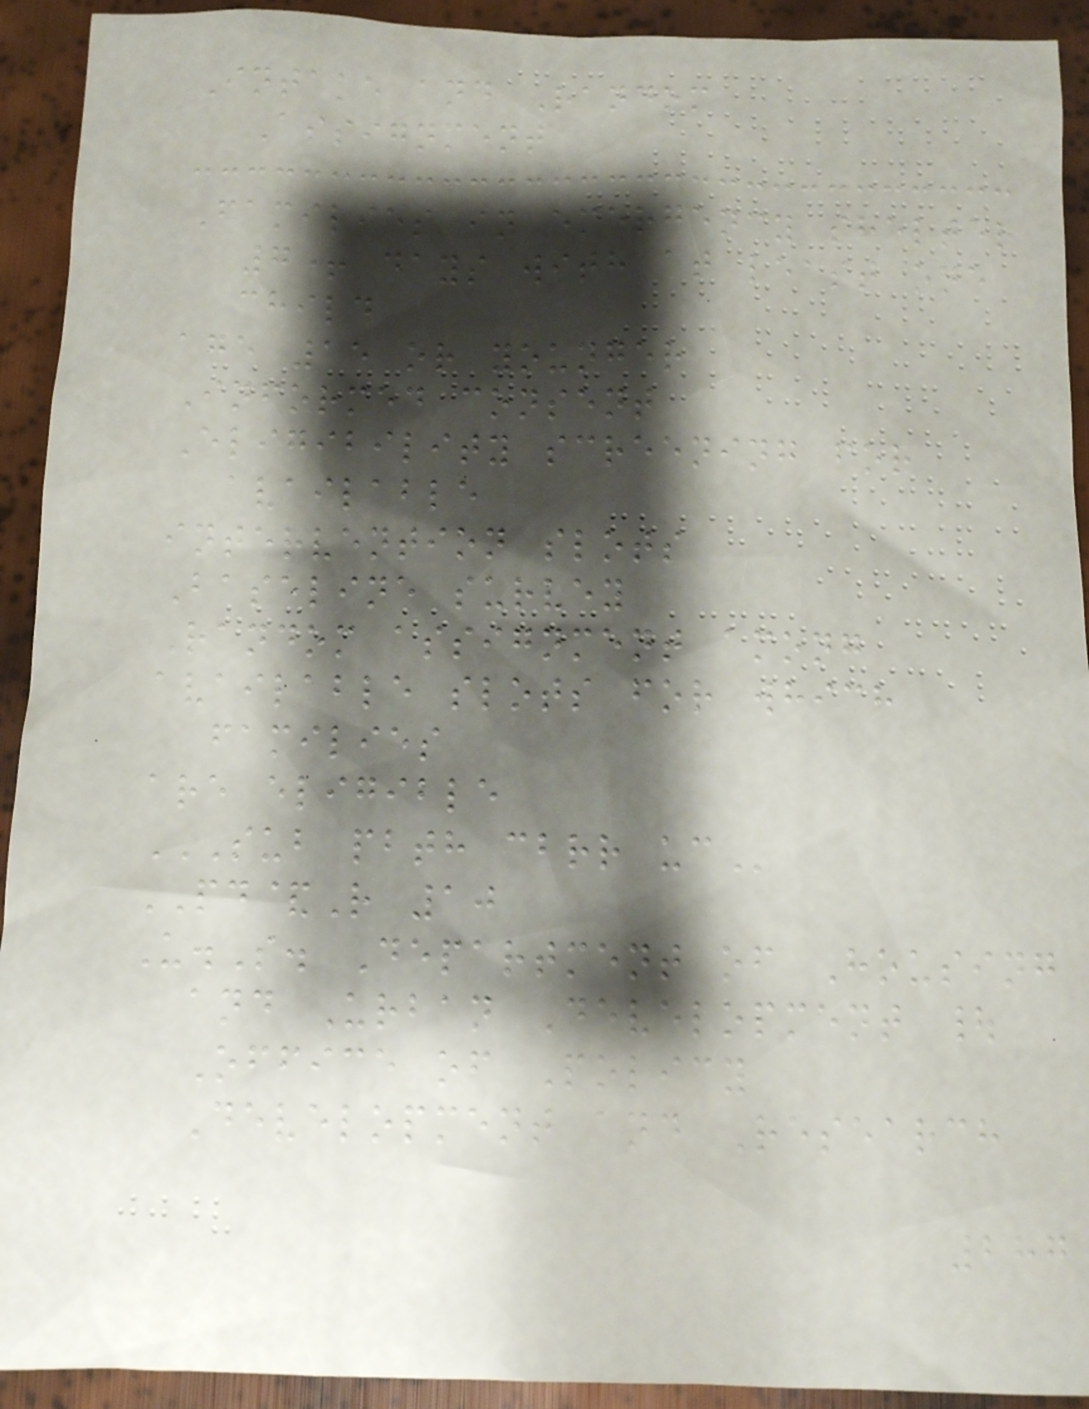Intake and Random
Assignment
Families in emergency shelter
7+ days with at least one
child
age 15 or younger
Informed consent
Eligibility screening for
available
intervention slots
Baseline survey
Random assignment among
available slots for which
families
are eligible
SUB PBTH CBRR UC
PD&R 10
U.S. Department of Housing
and Urban Development |
Office of Policy
Development and Research
287
